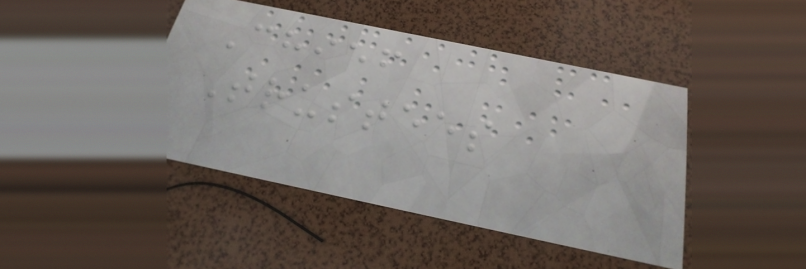Chief
Trustees
